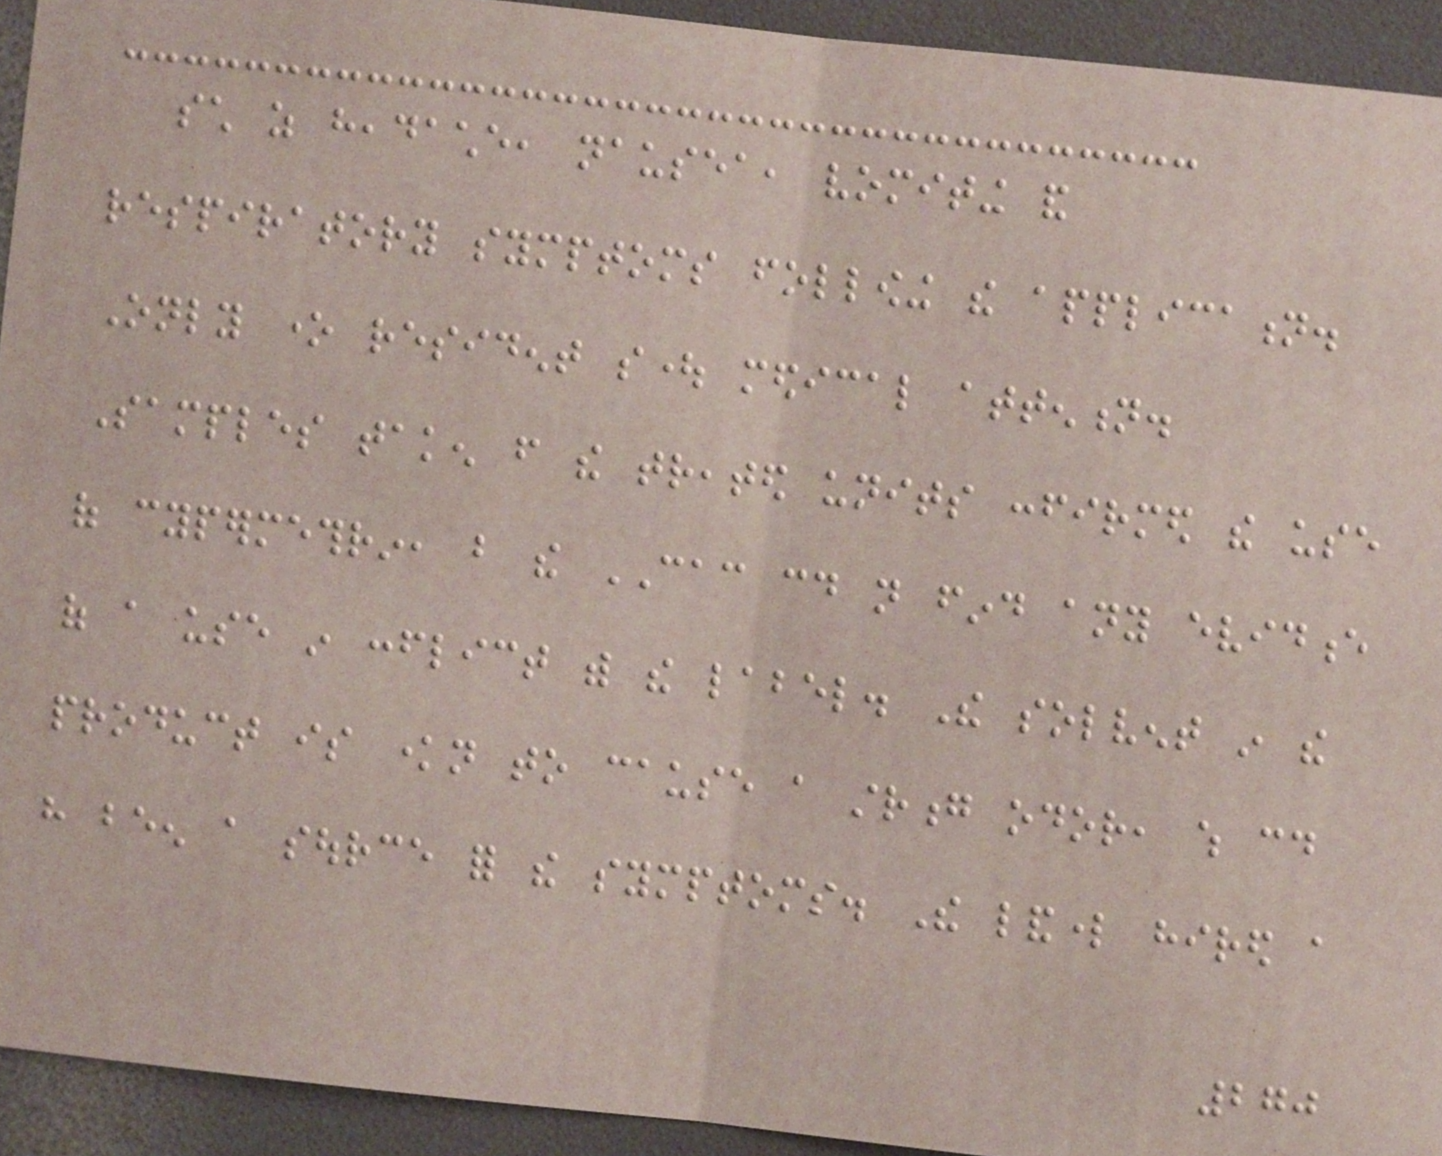such as headache, nausea, vomiting and
respiratory symptoms following the application.
Only one resident sought medical attention.
Samples taken from the treated units confirmed the use
of cypermethrin, but the CAC could not find any evidence
of a use in conflict with the label. The solvent in the
product is known to cause a strong odor, which could
have been a source for the symptoms. The landlord hired a
270
